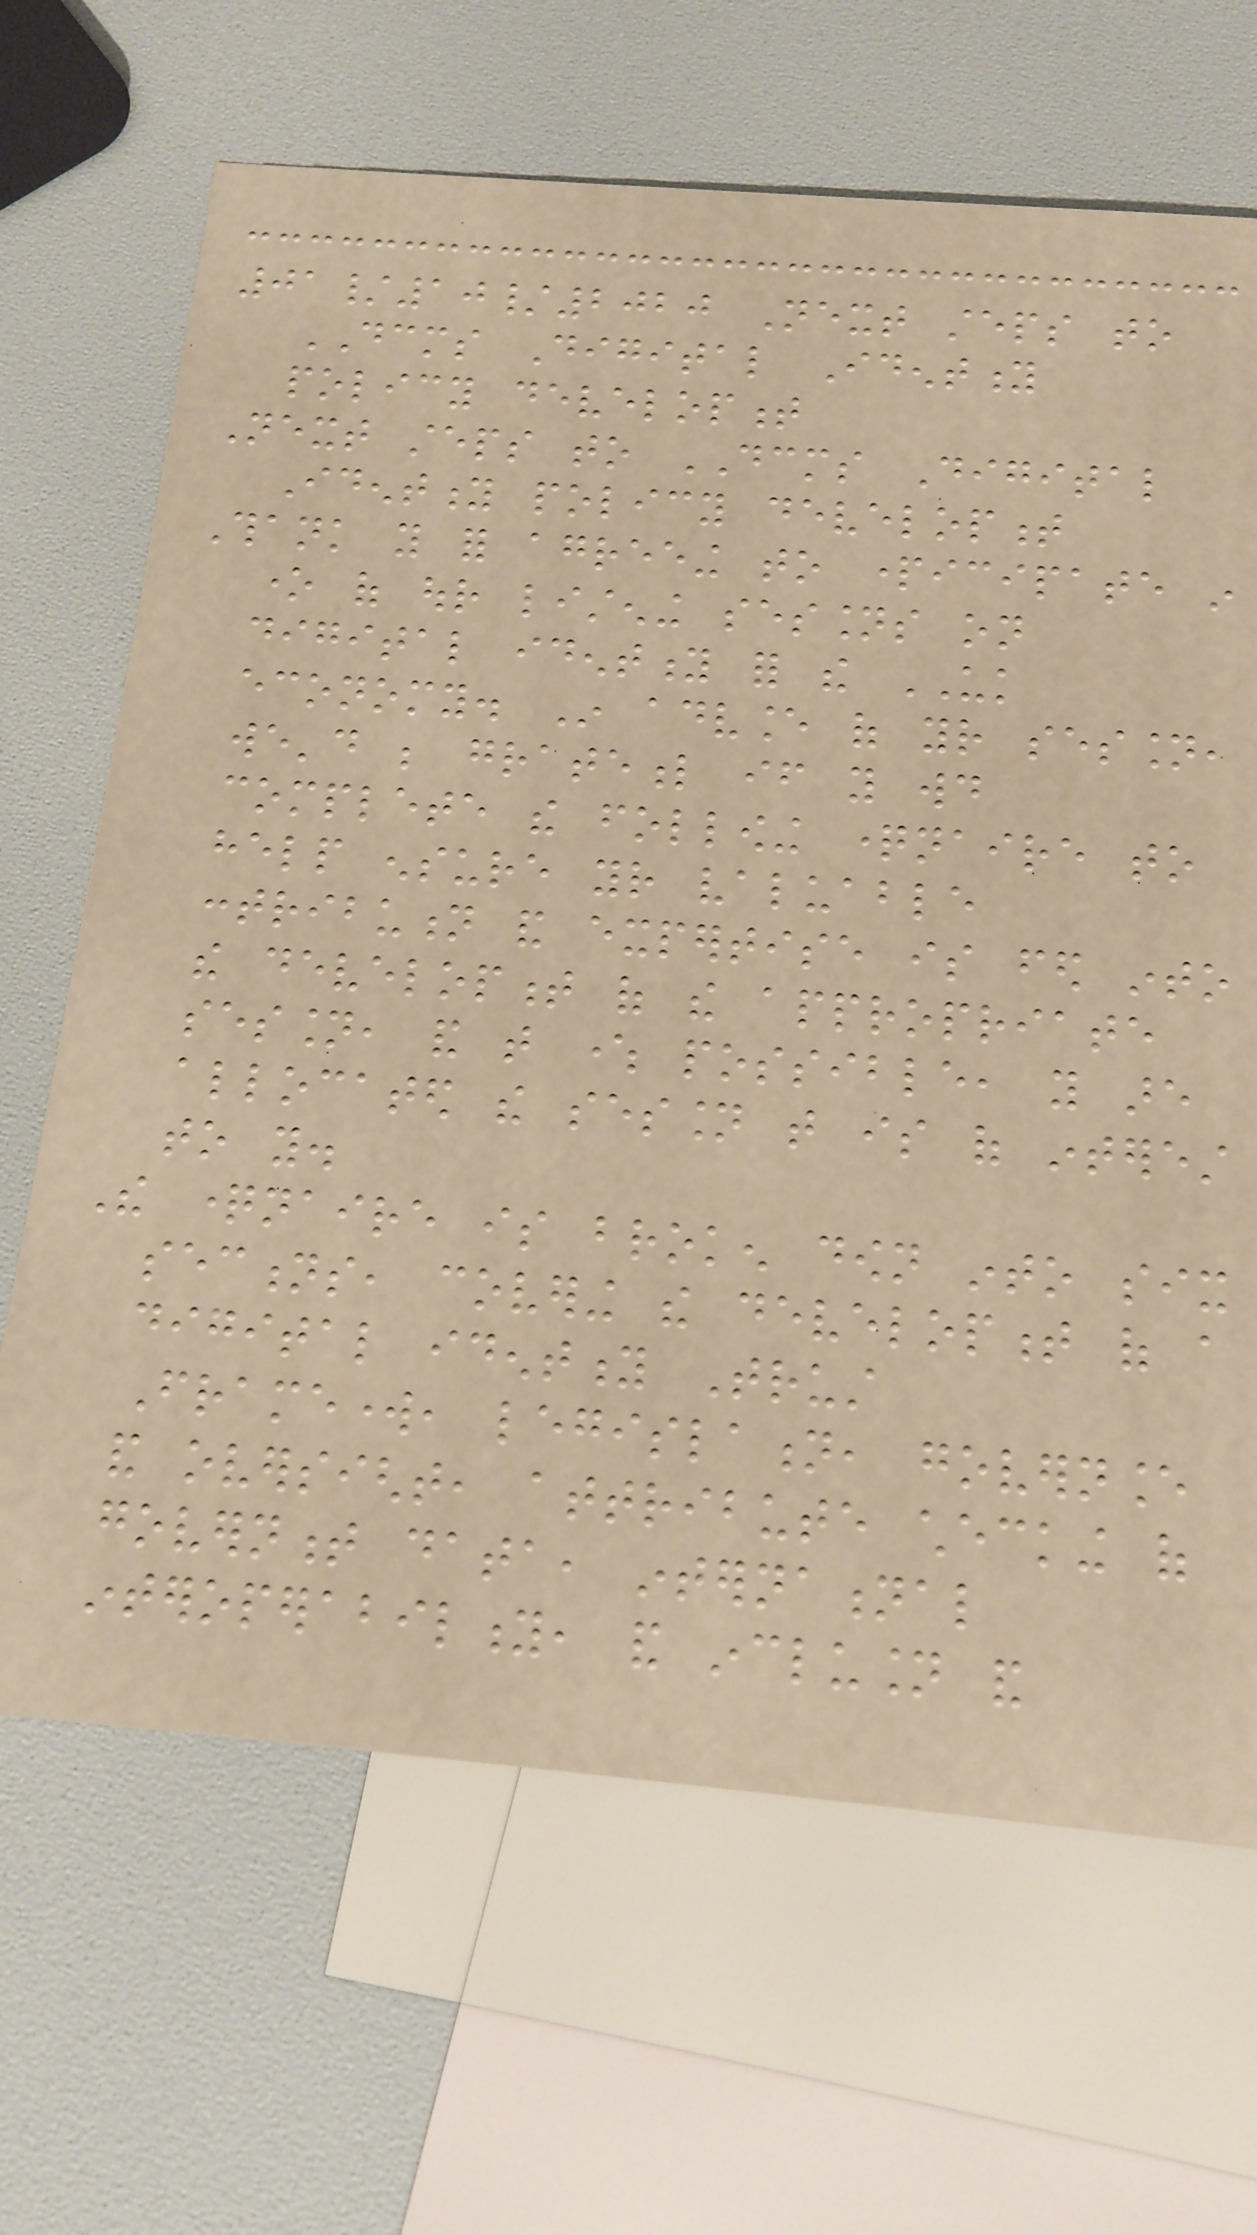01/10/2020 Next steps to
DCMS Digital Identity
policy development
Next steps to DCMS Digital
Identity policy development
Thank you for agreeing to participate in
one of our listening sessions on
digital identity for the UK
economy. In advance of your session,
we'd be grateful if you would
complete the following questionnaire to
help ensure your valuable
contribution and expertise is fed into
the development of the appropriate
session, and that where possible, you are
allocated the session that is of interest
to you.
The questionnaire is broken down into six
sections, covering the development of a
digital identity Trust
Framework, legislation, governance
and oversight, attribute checking of
government data, international
interoperability, and inclusion and
